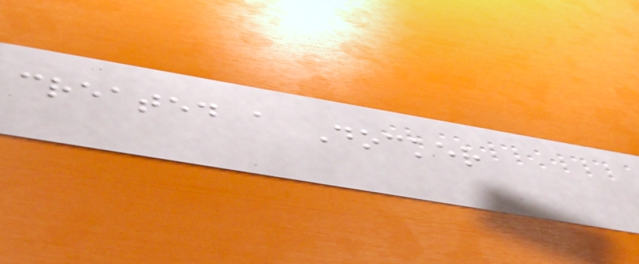created a Docker
